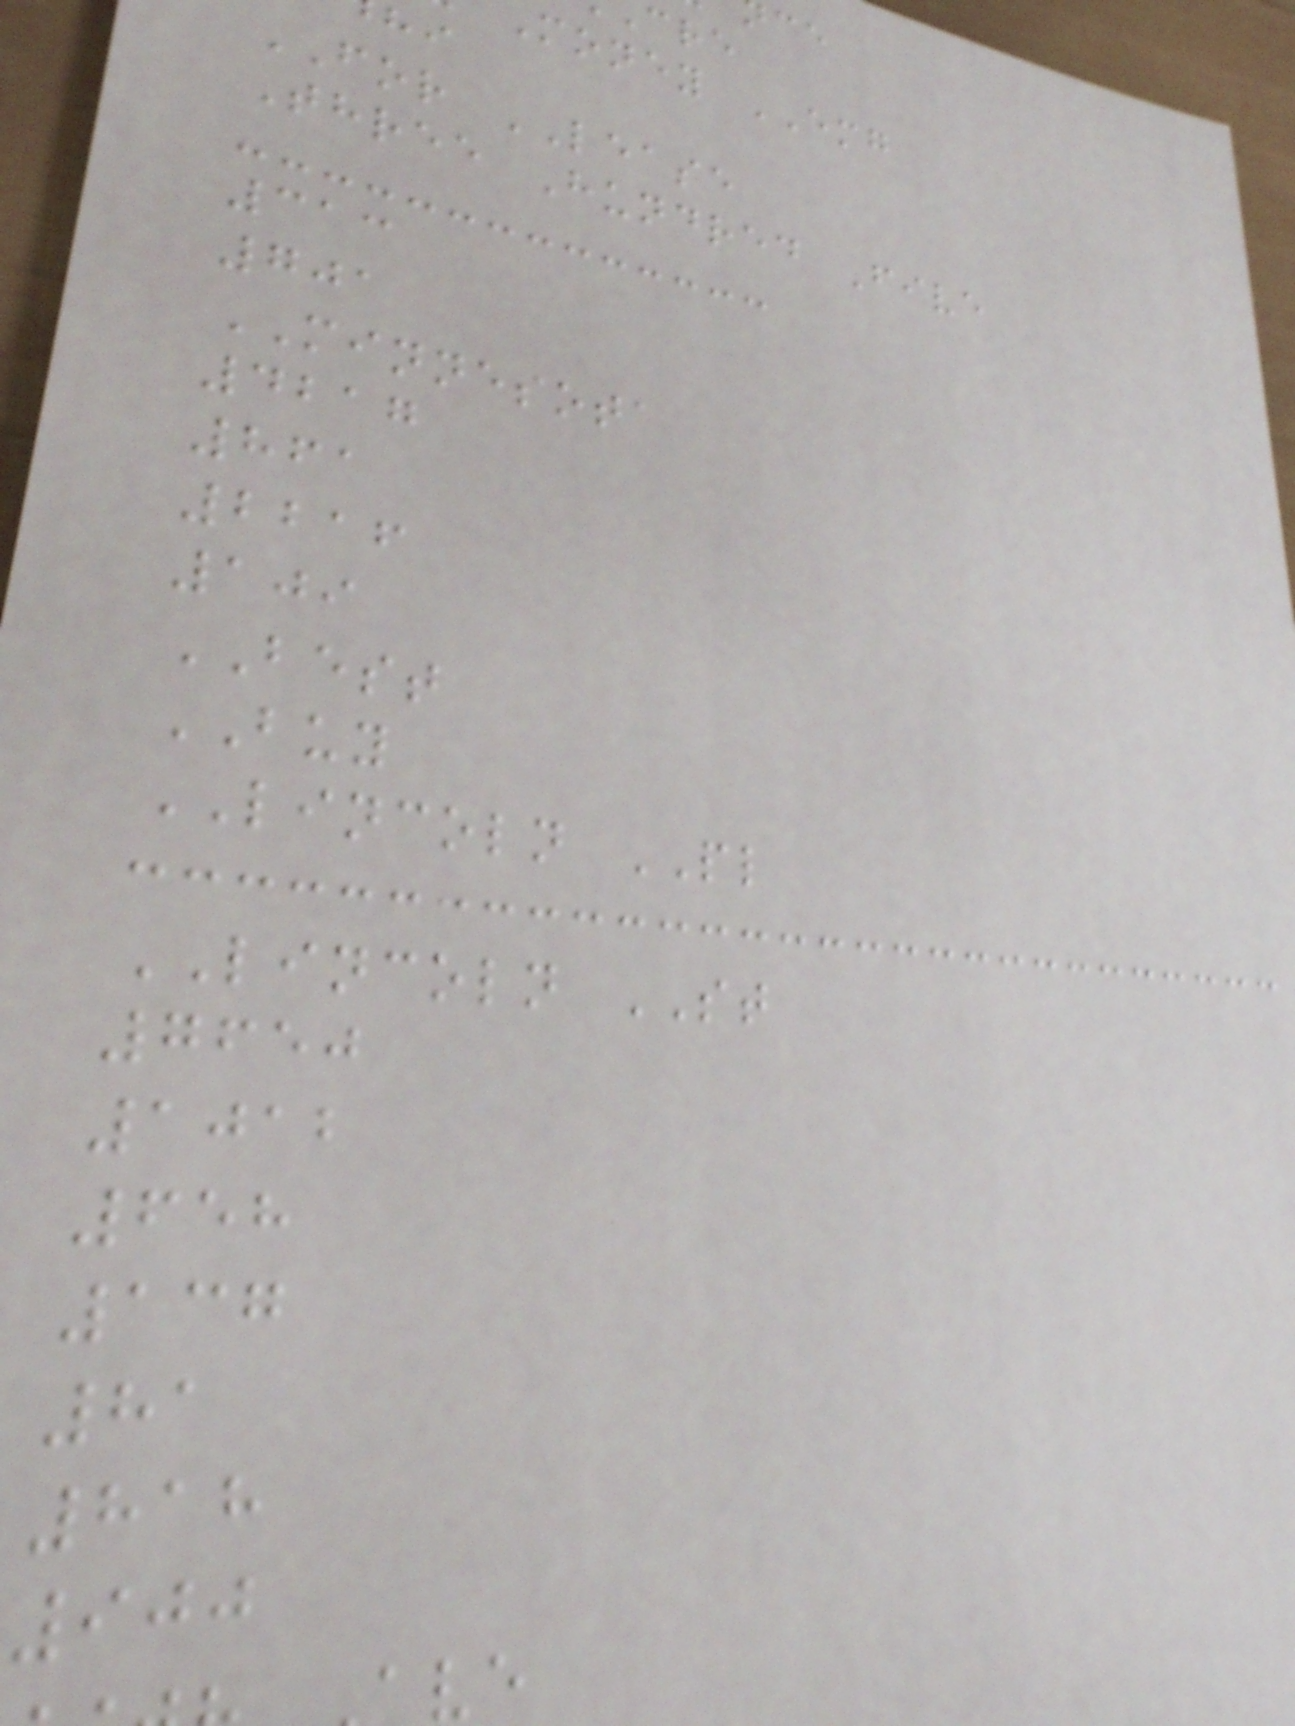money EMG
FOR LEASE
Three Hundred Five
313
701
MINNESOTA
4217
861
2216
109
BEST
BUY
LINCOLN PL
LINCOLN ST
7650
1012
658
137
81
818
900
